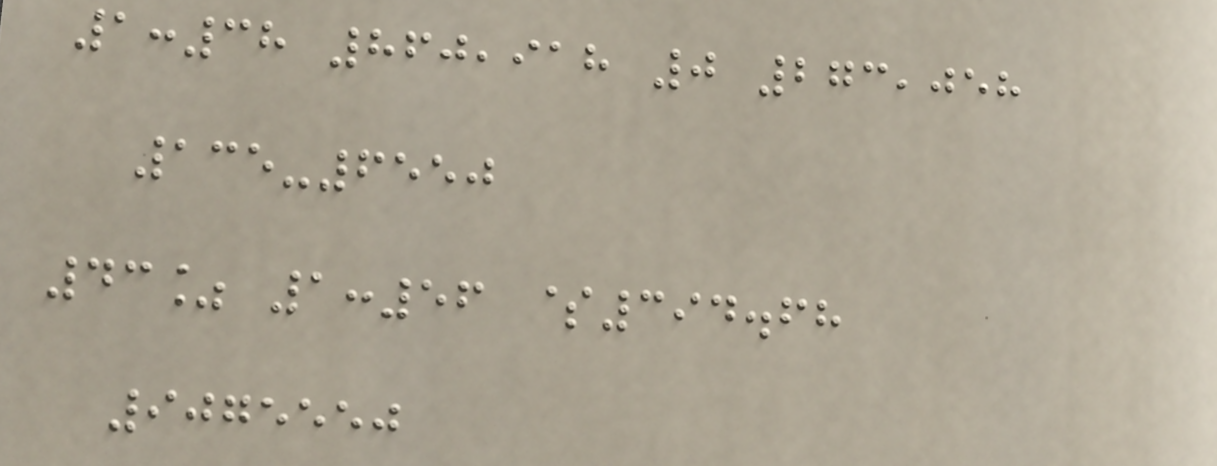1:38 860,918 0 273,058
135-6550
43% 1:56 $394.68
9075550
